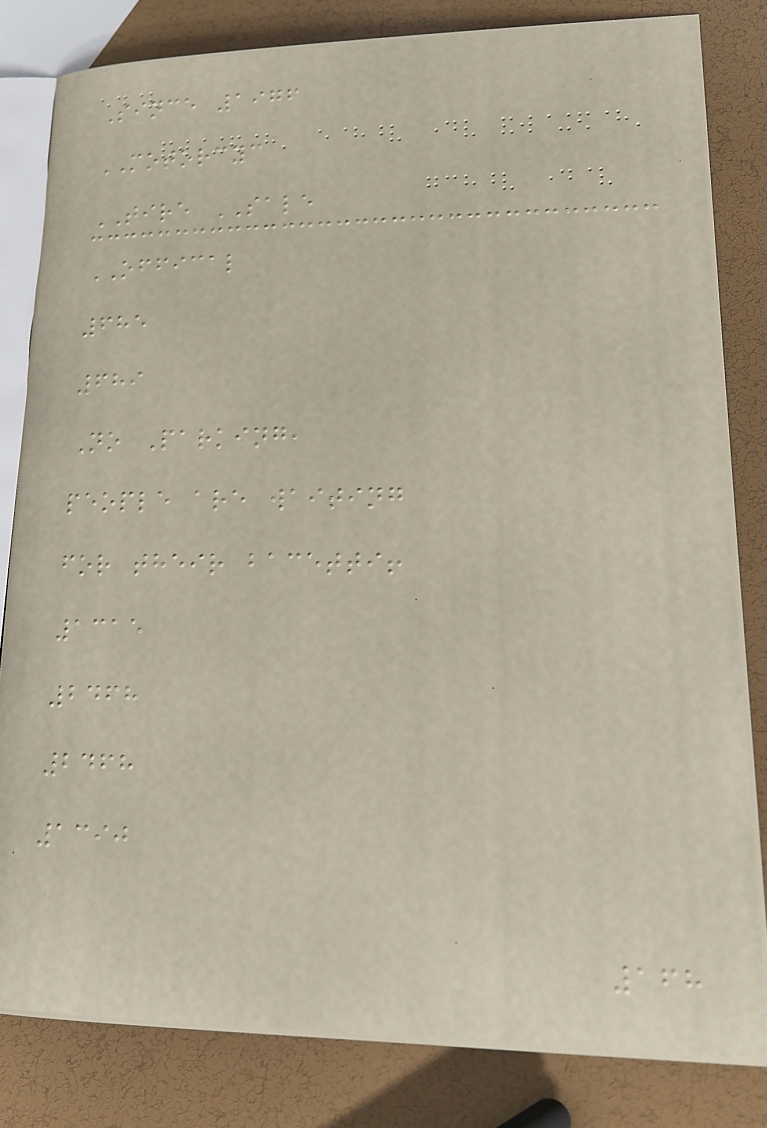Since 1976
MOTORCYC
TIRE SALE
OFFICAL
685
689
No Parking,
people are waiting
for their bacetti!
1315
2468
2468
1390
168
